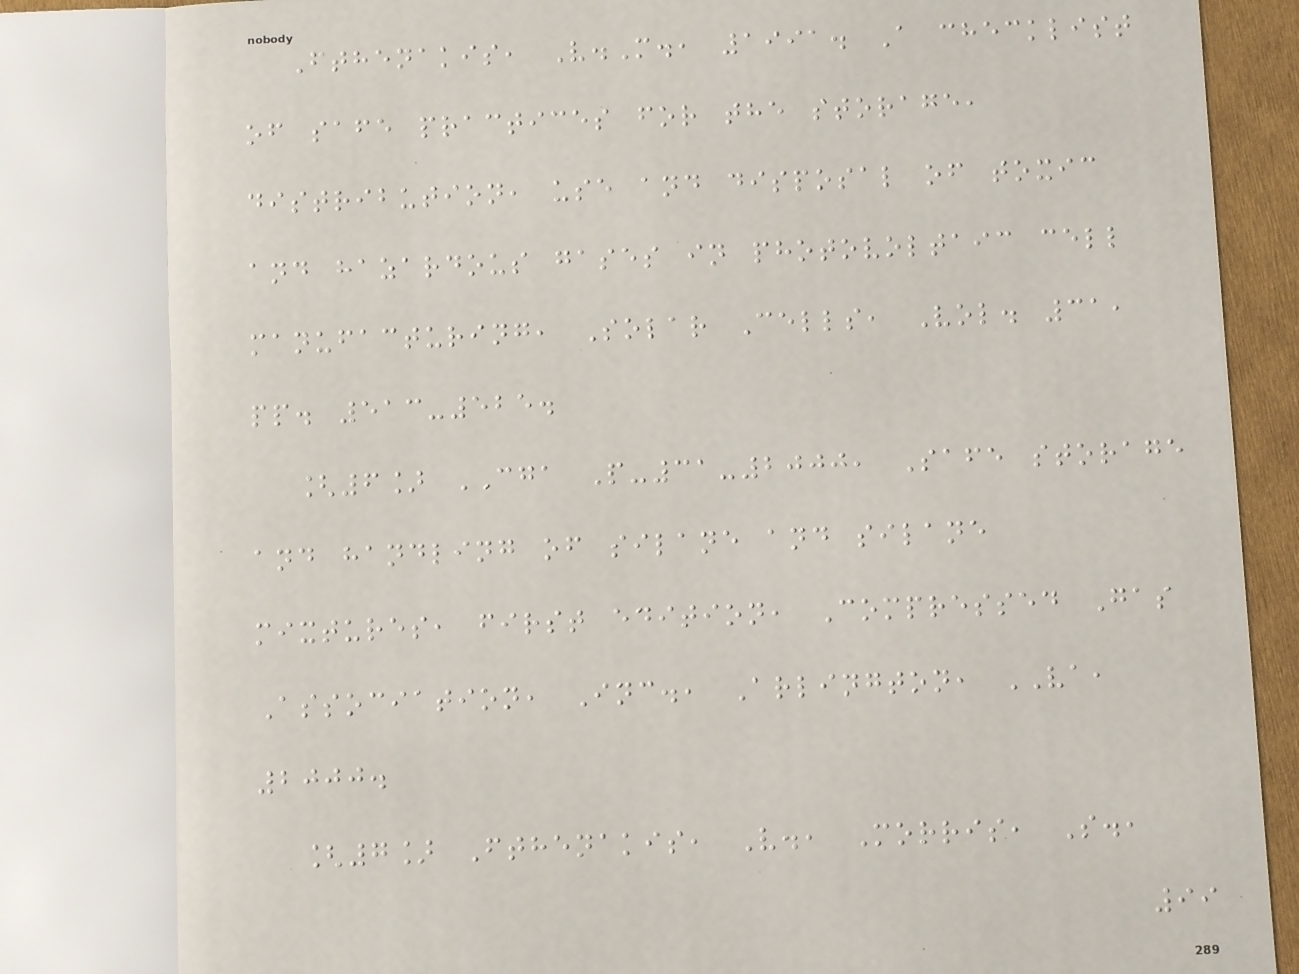Fthenakis, V.M., 1991. A checklist
of safe practices for the storage,
distribution, use and disposal of toxic
and hazardous gases in photovoltaic cell
manufacturing, Solar Cells, Vol. 31,
pp. 513-525.
[6] CGA P-31-2000, Safe storage
and handling of silane and silane
mixtures, first edition, Compressed Gas
Association, Inc., Arlington, VA,
2000.
[7] Fthenakis, V., Morris, S.,
99
